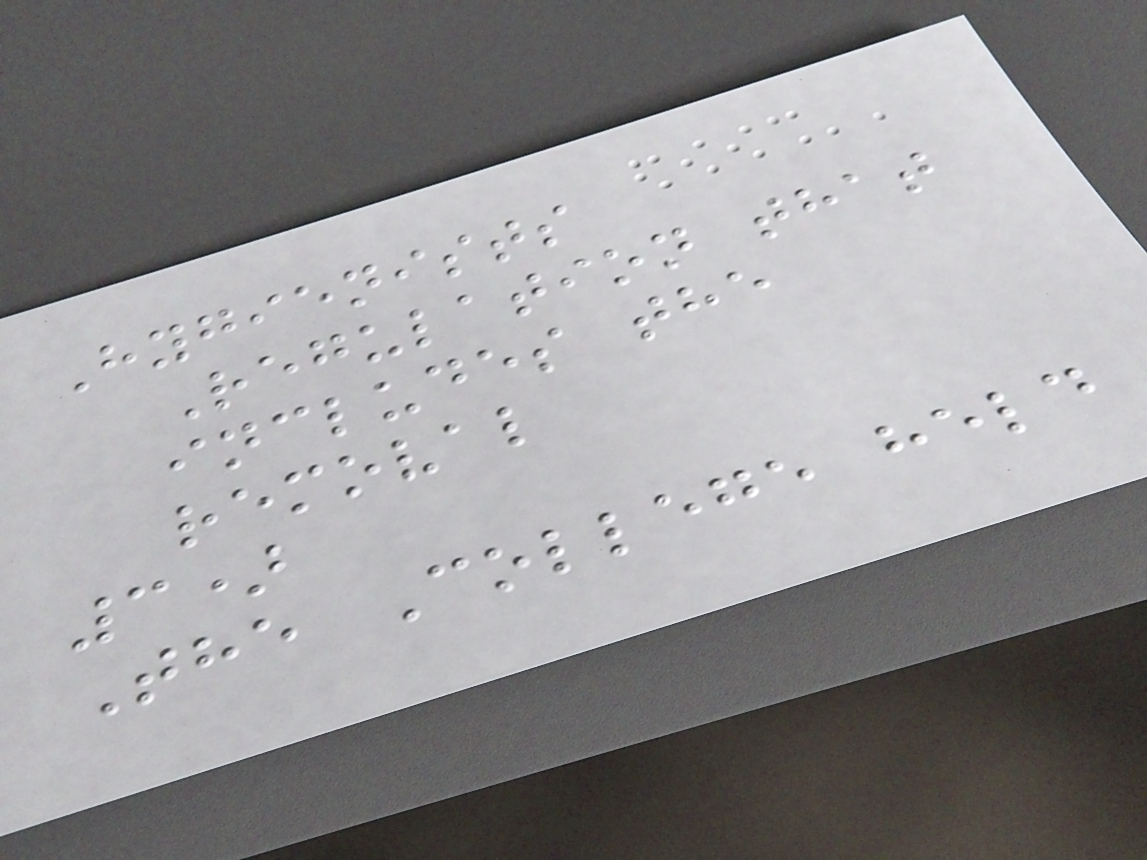Hygienists
Regulation that
includes the
removal
3)
The College held
